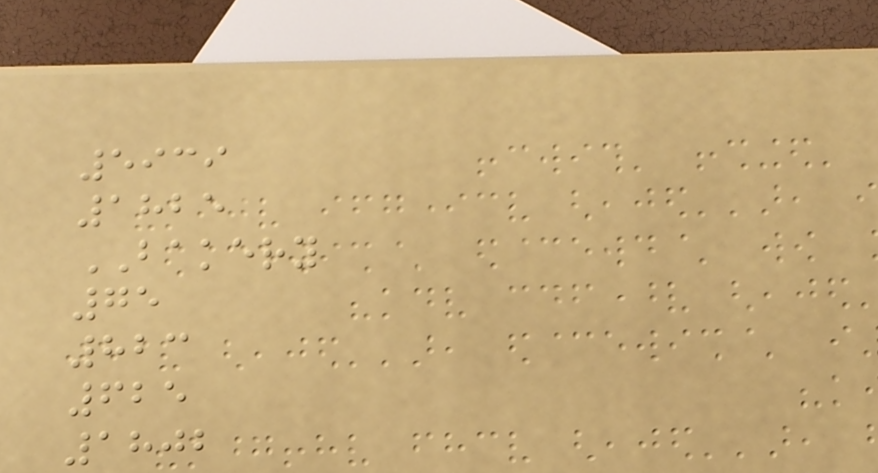5939
1825
BAKERY
75
823
625
1802
